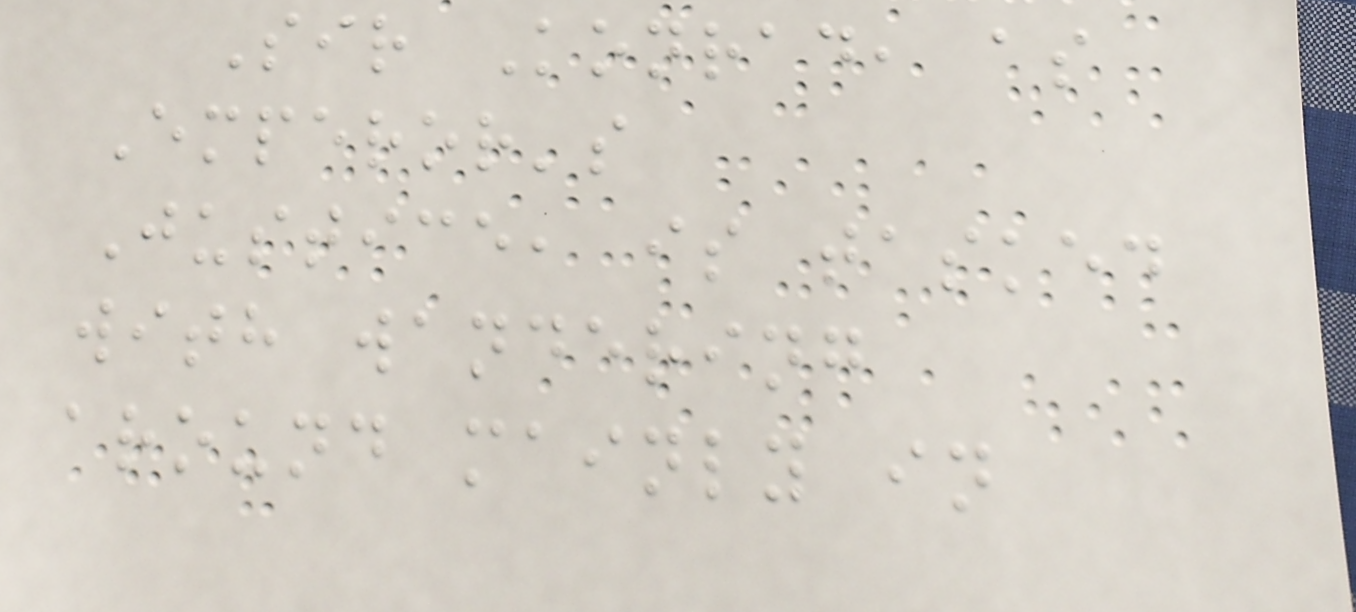Sir Konrad, as
Emperor's
Justice, is tasked
with wandering
around mainly in
